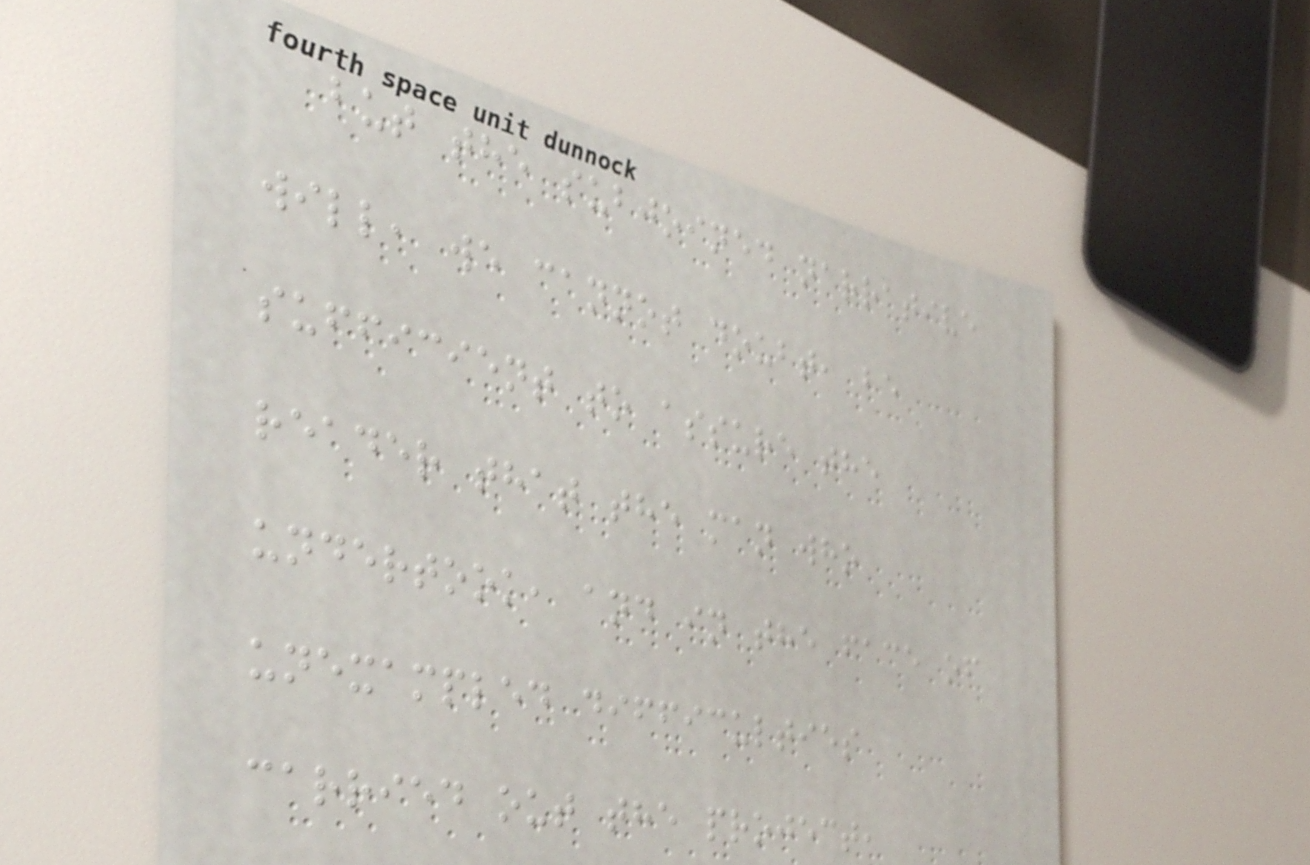but the subjoined narrative
will, we cannot doubt, be
sufficient to assure the
reader that the man who
undertook, and in the face of
unexampled difficulties
carried out the project,
